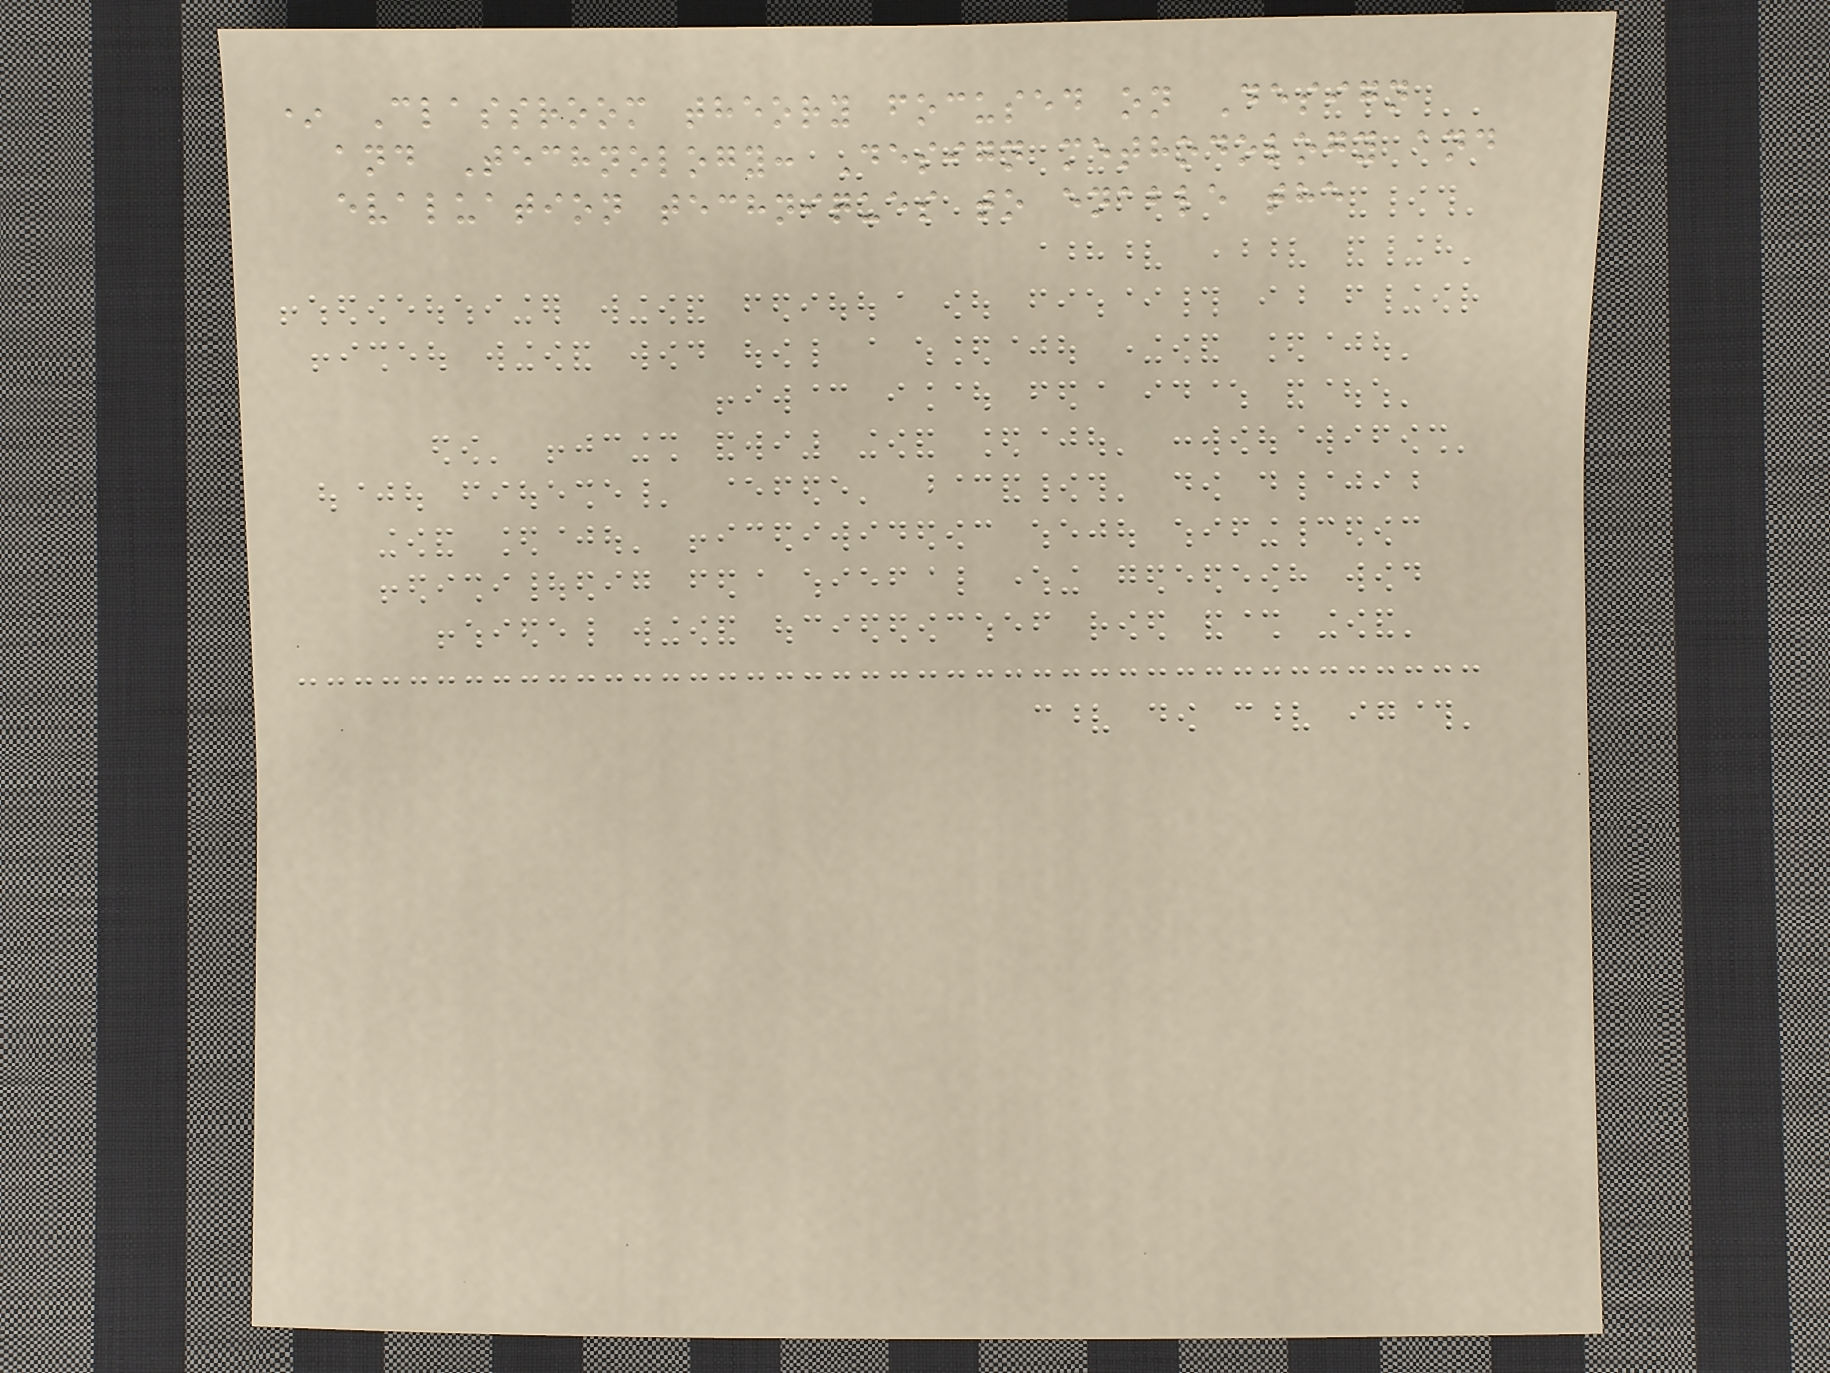* Classroom theory focused on Design
and Technology: Design methodology and
evaluation techniques to enable the
